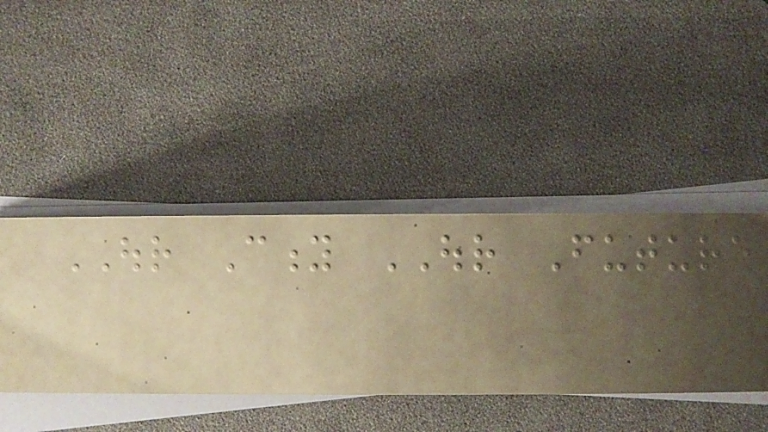OUR City OUR Future
